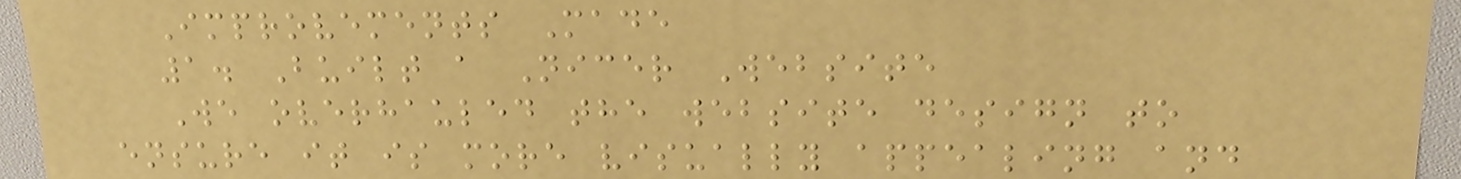Improvements Made
1. Built a Nicer Website
We overhauled the website design to
ensure it is more visually appealing and
